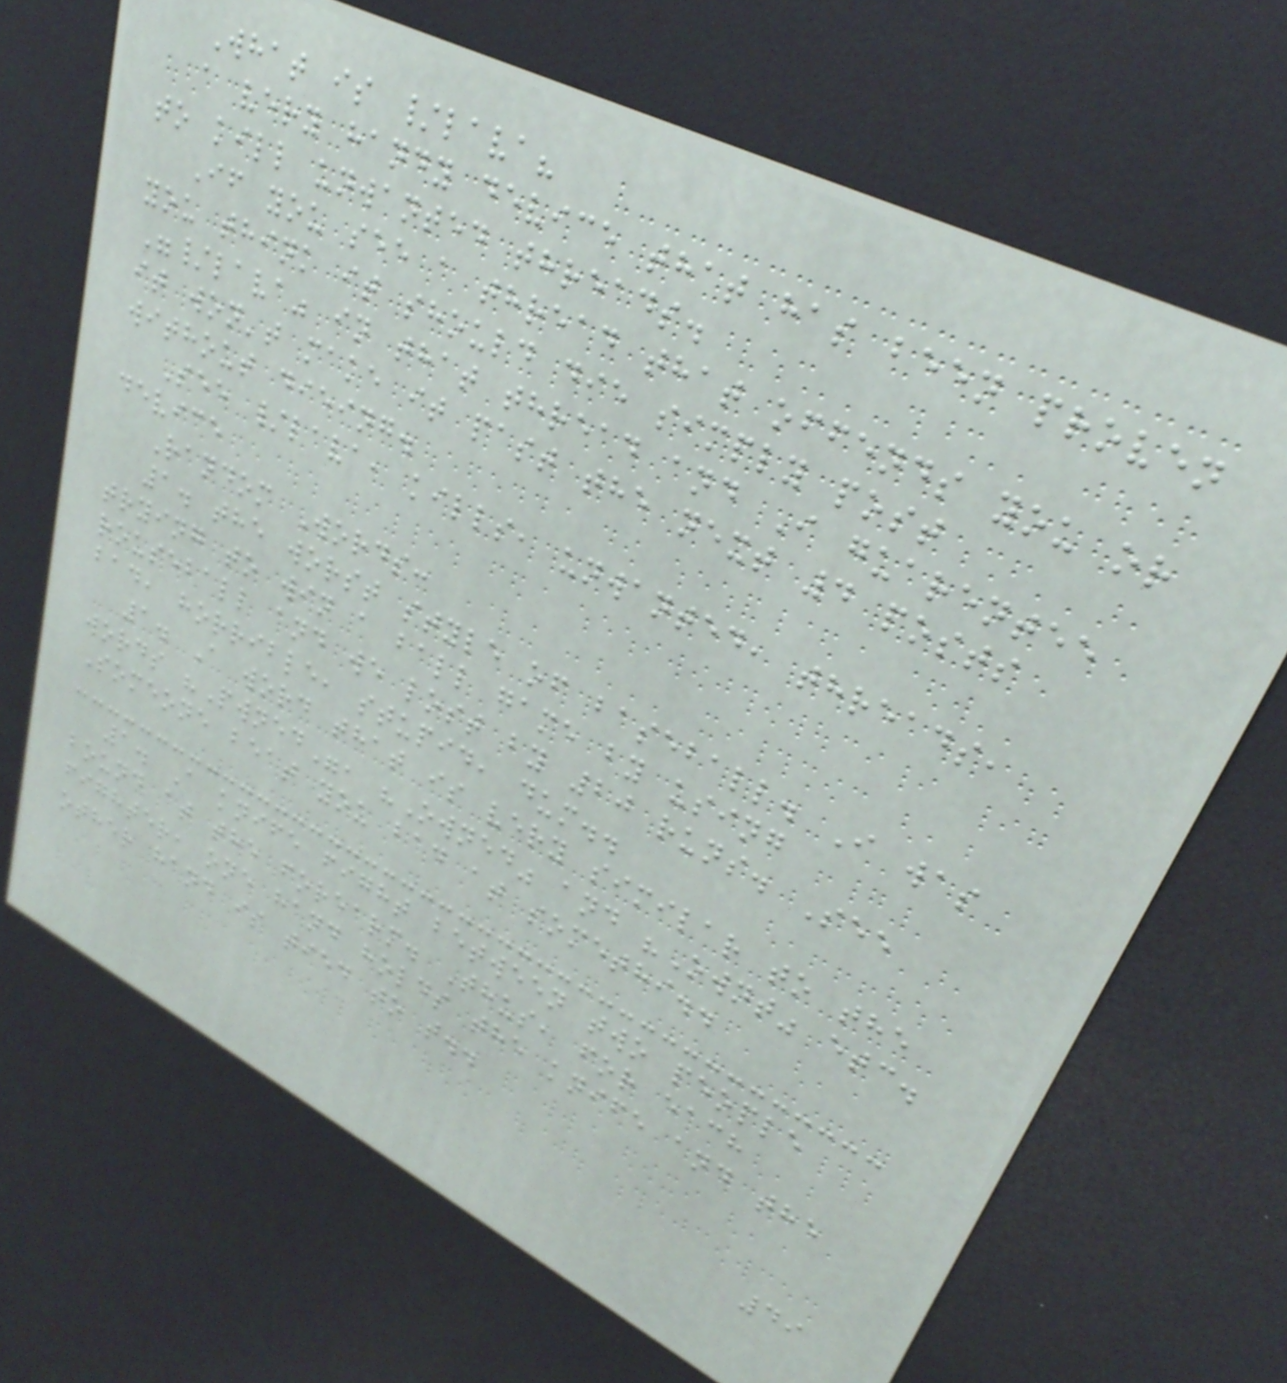What is /lava?
a very handy device that has been proven
to kill unwanted threads.
If you see a thread that offends you or
you think it should die simply post
"/lava" in that thread and I guarentee
it won't make it past the next 4 posts
without dieing.
See /lava, kills, unwanted, threads,
device
Random Words:
1. the worst style of baseball. I was
trying to win a ball game by using
rouseball and we lost by 20 runs. See
bad, horrible, stupid, dum..
1. A word that is very similar to the
words "Pwned", "Owned" and "Ownt" etc.
Someone beat you bad at somethi..
1. A knife fight between two people
bound at the forearm. Thus, for each
fighter, one hand holds the knife and the
other hand is tied to t..
49
